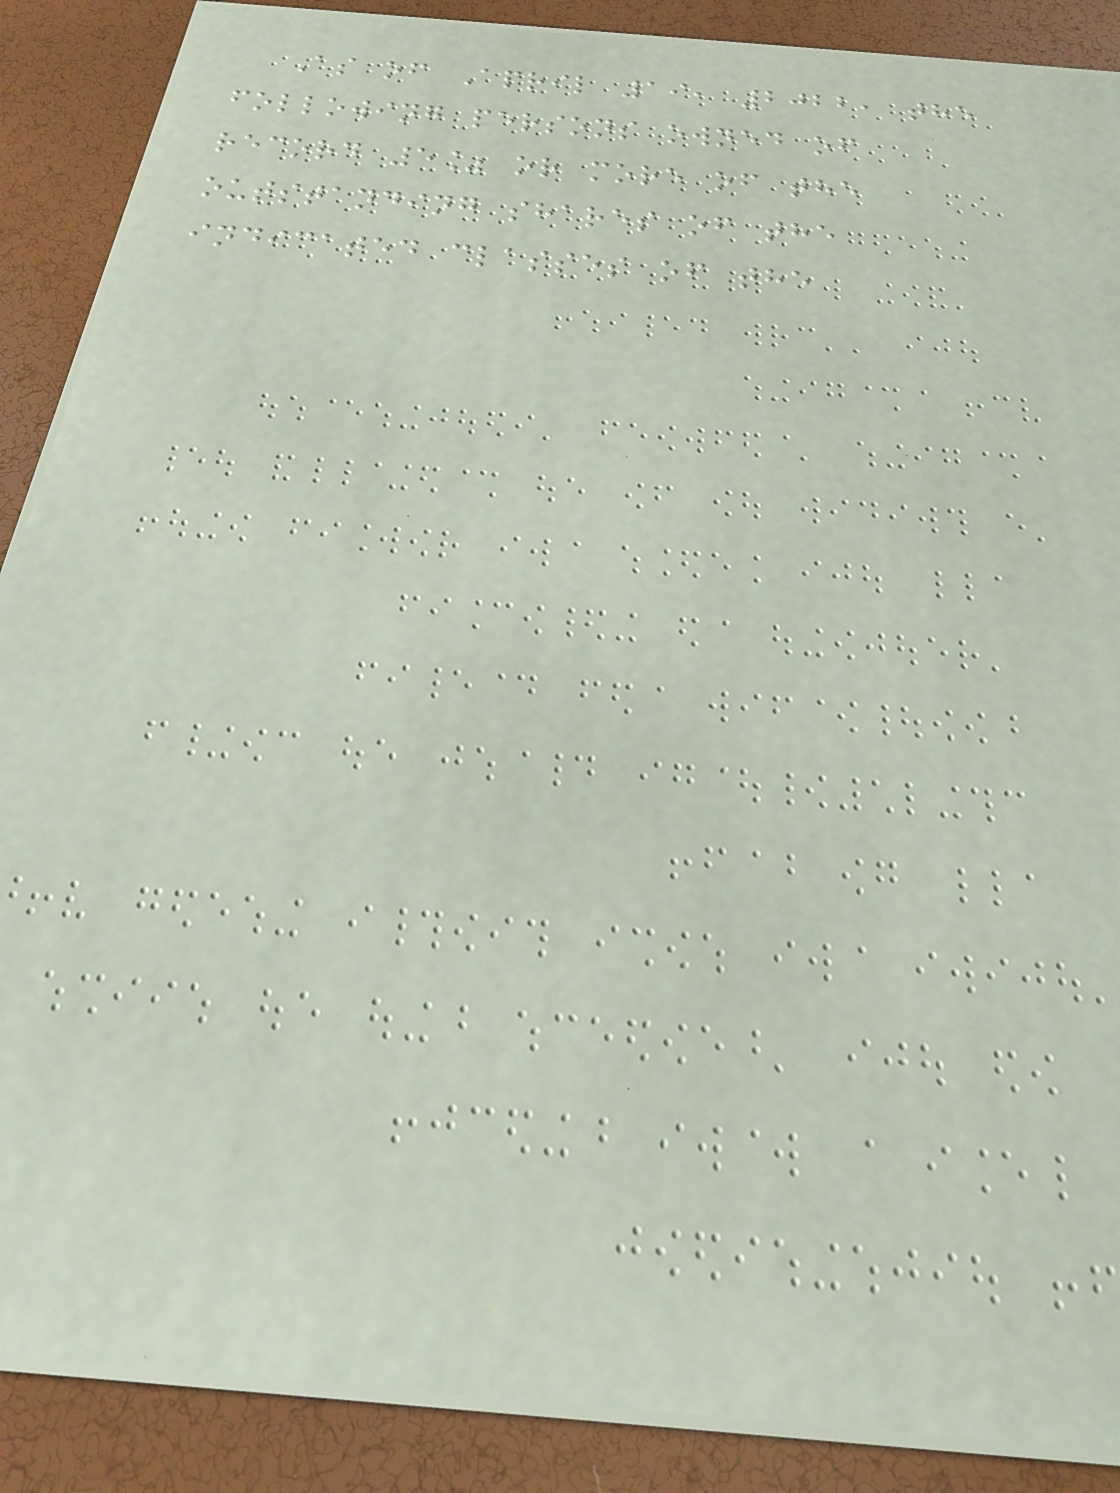As of April 19, 2022, the
following persons owned of
record 5% or more of the
outstanding shares of the
indicated classes of the
